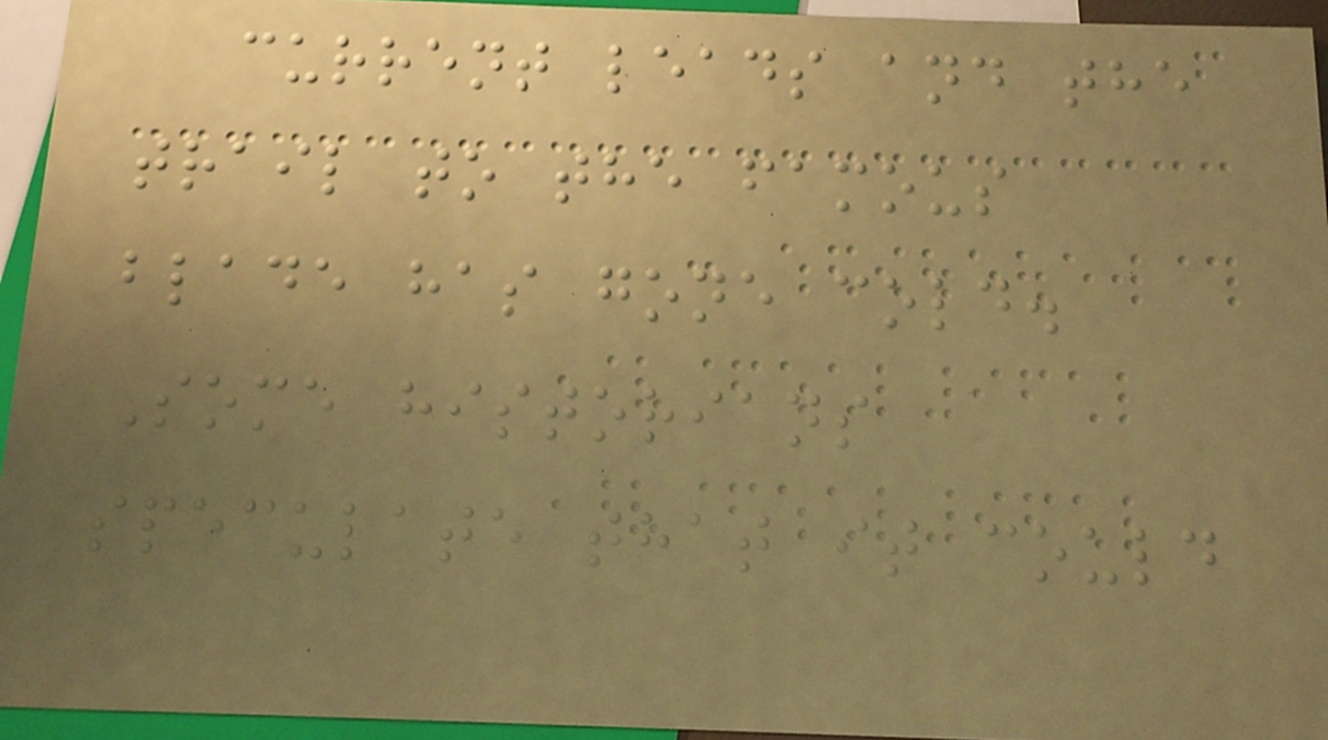current leads and the
trail to the famous
blade has gone cold.
Some historians
speculate that it could
